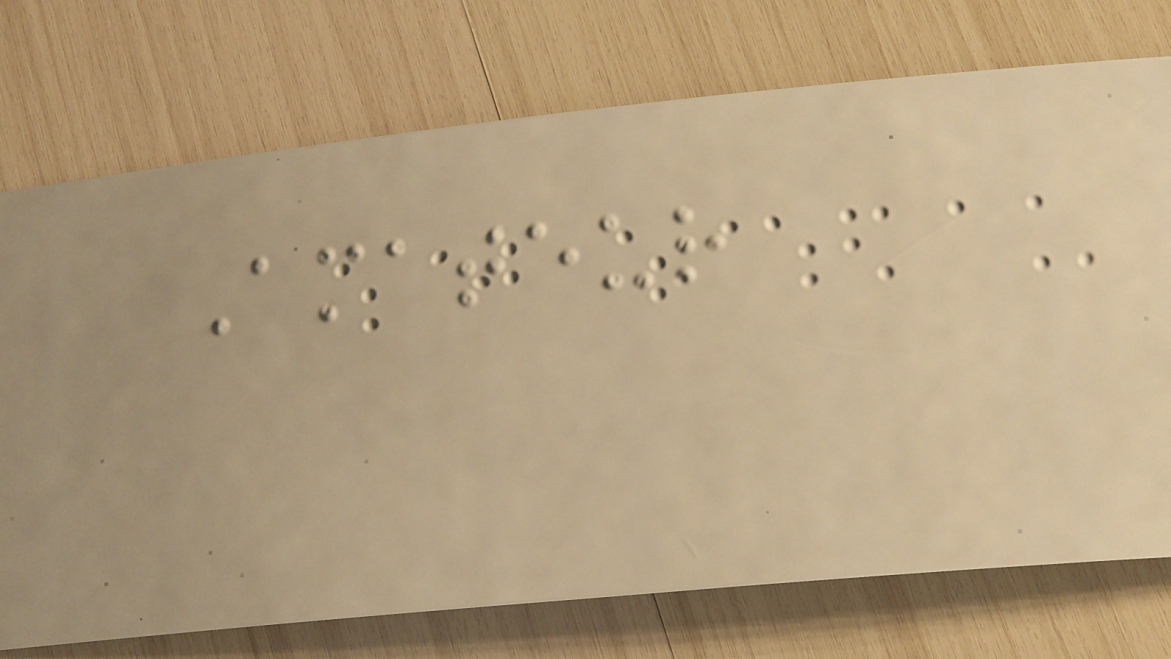Amateur
